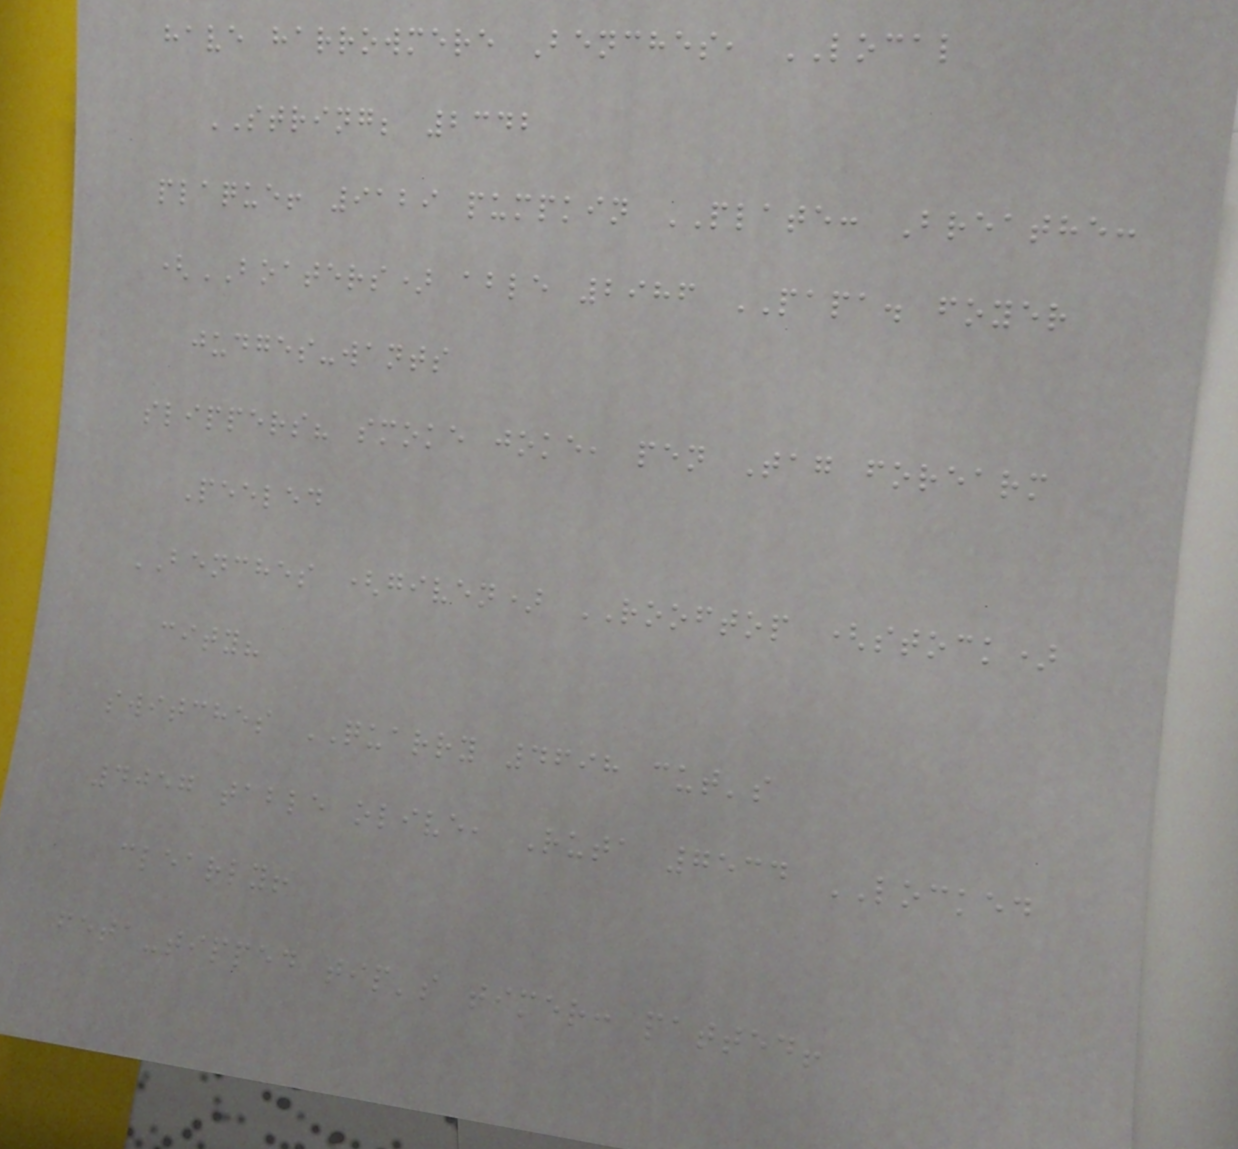have harrowmere Benches, LOCAL
STRING; 2342
plaque! 9129 pumpkin PLATE: Breathe:
(BOATERS) able 2986 PAPA. foyer
judges-wants
slippers? smoke joke, pen Tag forearm
Peeled
BENCHES (given) ROOFTOP (stock)
city?
switches QUARRY 4698 cut's
4057 table olive, Ruta 7534 LOCKED
clearly!
feta-tipped tip's timer: patted!
